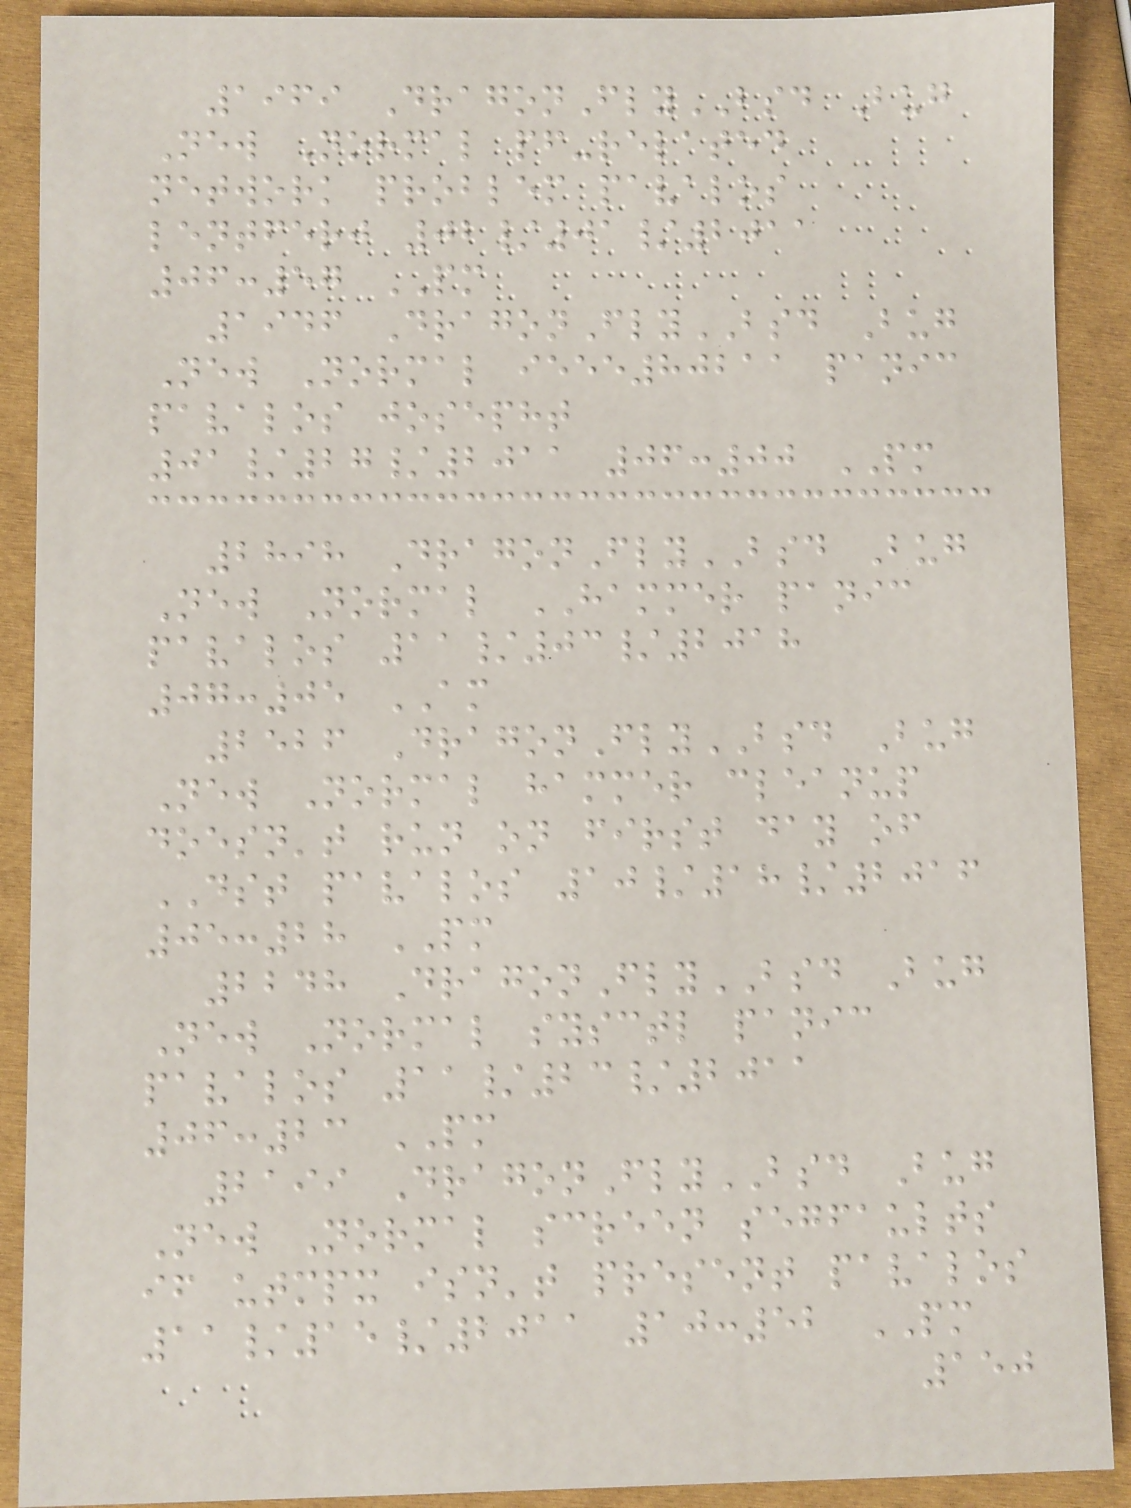1969 DragonFlyBSD Bug
New Normal pf-related
network problem pavalos
lentferj 02/01/2011
06:57 PM
1946 DragonFlyBSD Bug
New Normal ieee80211 panic
pavalos josepht
01/27/2011 06:00 PM
2898 DragonFlyBSD Bug
New Normal HAMMER panic
pavalos 11/03/2018
07:05 AM
2526 DragonFlyBSD Bug
New Normal hammer cleanup
doesn't run on first day of
DST pavalos 10/18/2016
05:28 PM
2248 DragonFlyBSD Bug
New Normal sysctl panic
pavalos 11/23/2011
06:23 PM
2199 DragonFlyBSD Bug
New Normal screen segfaults
if utmpx isn't present pavalos
11/15/2011 10:52 PM
150
